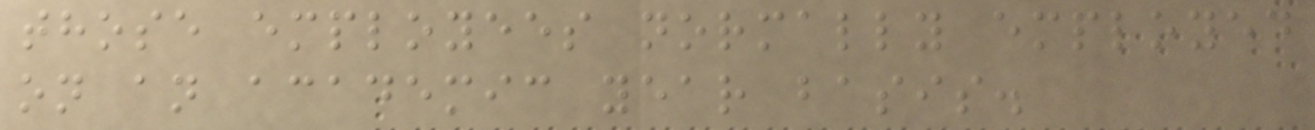those employees normally employed
on an academic year basis.
